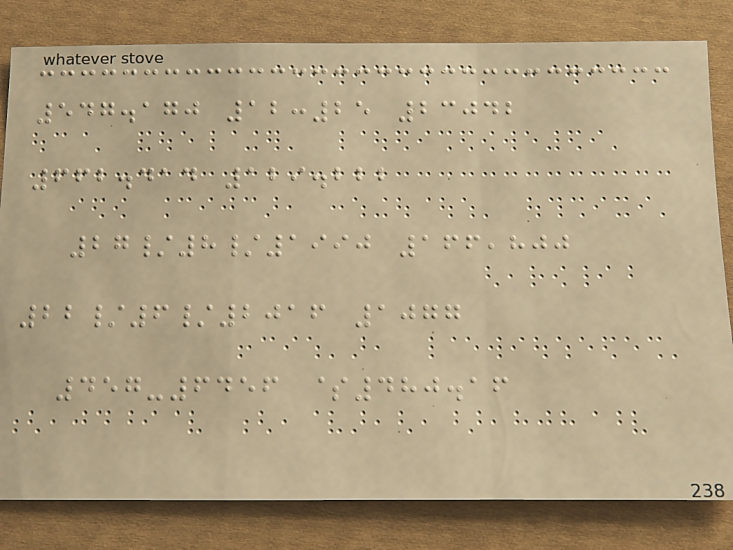547.170 12:25 23042
662.414 129.222
27/8/1990 166,800
22/6/2016 1077
457-6456 $480.16
